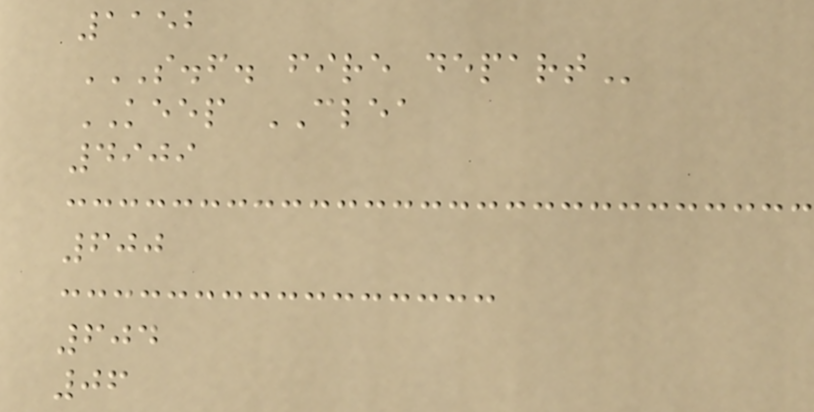1152
S.F. FIRE DEPART
KEEP CLEA
4909
600
604
06
